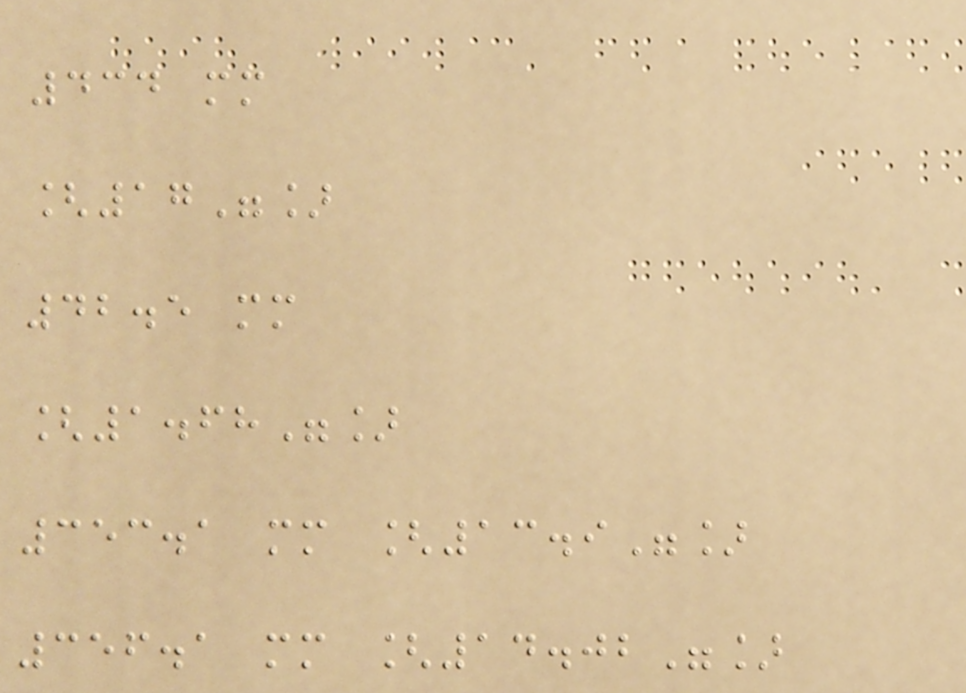434 mm
[17"]
42.5 mm
[1.68"]
353.1 mm [13.9"]
356.1 mm [14.02"]
